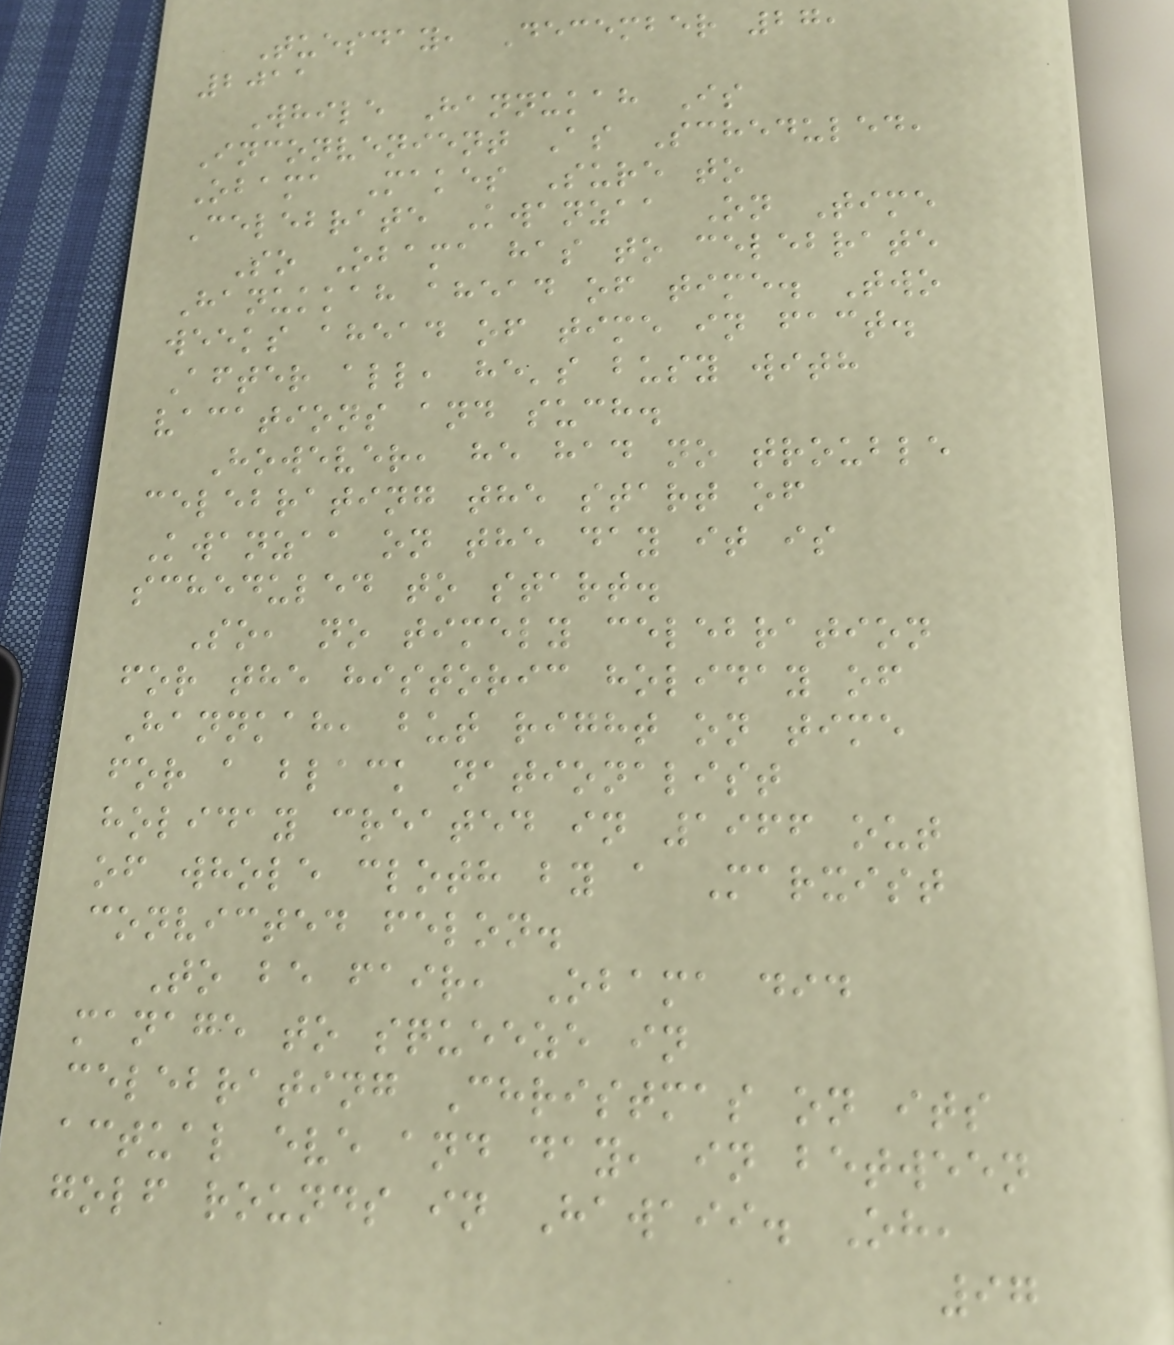Tuesday, December 27,
2011
While Hannukah Is
Inconvenient As Scheduled,
Obama Makes Sure to
Celebrate Kwanzaa On Time
So Obama has to celebrate
Hanukkah ahead of time. Two
weeks ahead of time in fact.
After all, he's busy with
vacations and such.
However, he had no trouble
celebrating the start of
Kwanzaa on the day it is
scheduled to start.
So, no timely celebration
for the historic holiday of
Hannkah, but right on time
for a black nationalist
holiday created in 1966 out
of whole cloth by a Marxist
convicted felon.
To be fair, Obama did
manage to squeeze in
celebrating Christmas on its
actual eve and day, in between
golf rounds in Hawaii. Oh,
97
